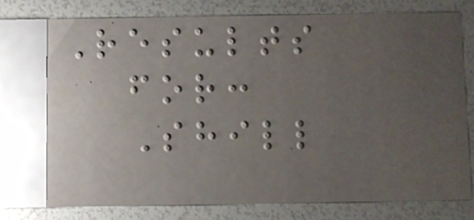Results
for:
Shill
